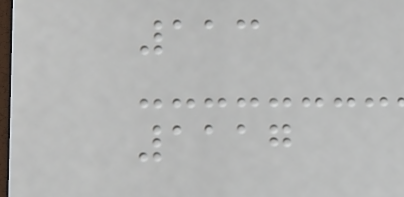113
1117
